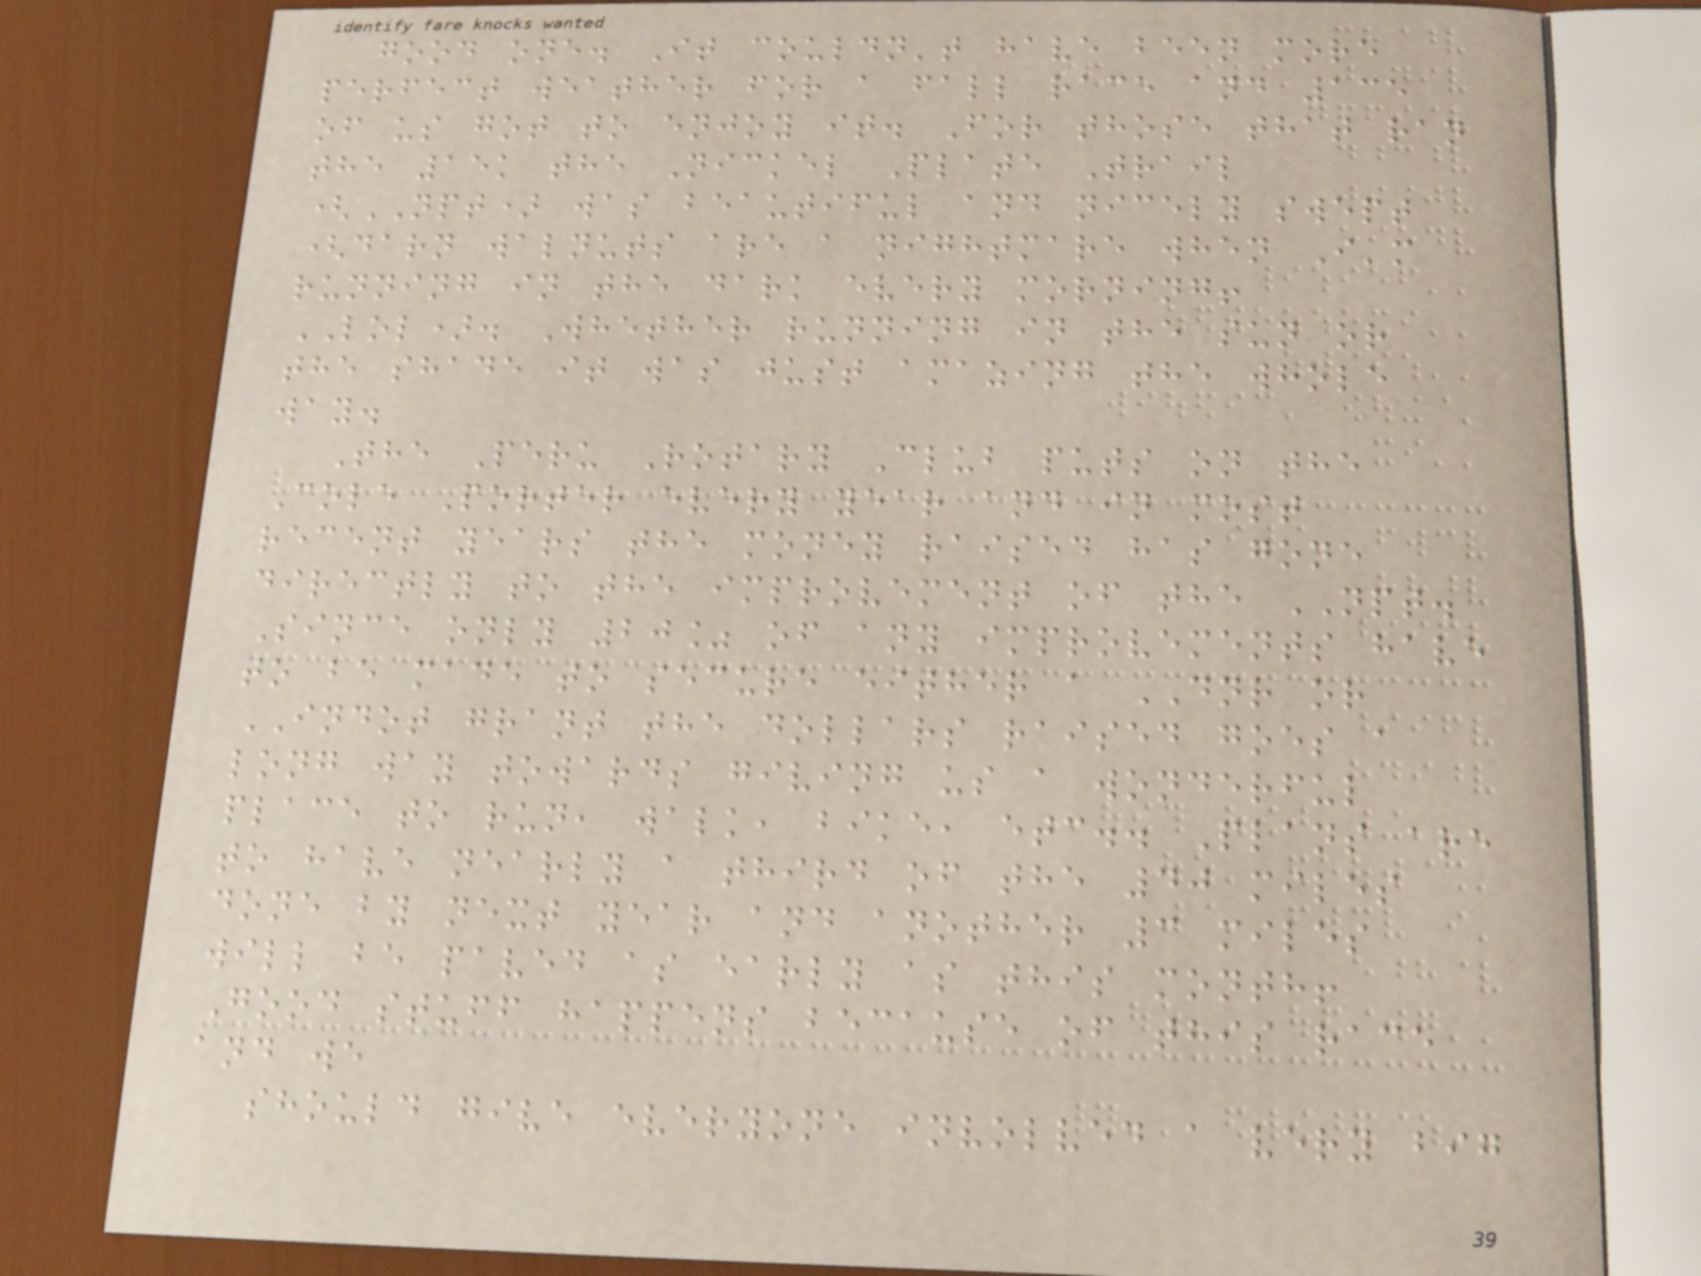good one. It couldn't have been more
perfect weather for a fall race and 135
of us got to enjoy it. For those that ran
the 15k the Nickel Plate Trail
(NPT) was beautiful and nicely swept
(darn walnuts are a nightmare when I'm
running in the dark every morning!
LOL). Whether running in the sun or
the shade it was just amazing the whole
way.
The Peru Rotary Club puts on the
Cole Porter every year and in most
recent years the money raised has gone
directly to the improvement of the NPT.
Since only 20% of any improvements have
to be made to secure either a DNR or
INDOT grant the dollars raised goes a
long way towards giving us a wonderful
place to run, walk, bike, etc.. Plans are
to have nearly a third of the 40 miles
done by next year and another 3 miles
will be paved as early as this month!
Good stuff happens because of this race
and we
should give everyone involved a very big
